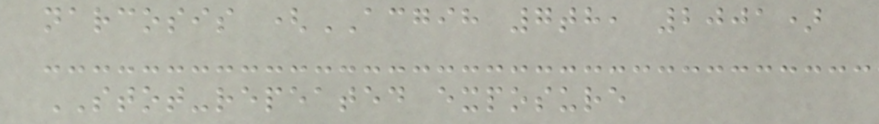narcosis (ACGIH 7th, 2001)
STOT-repeated exposure
